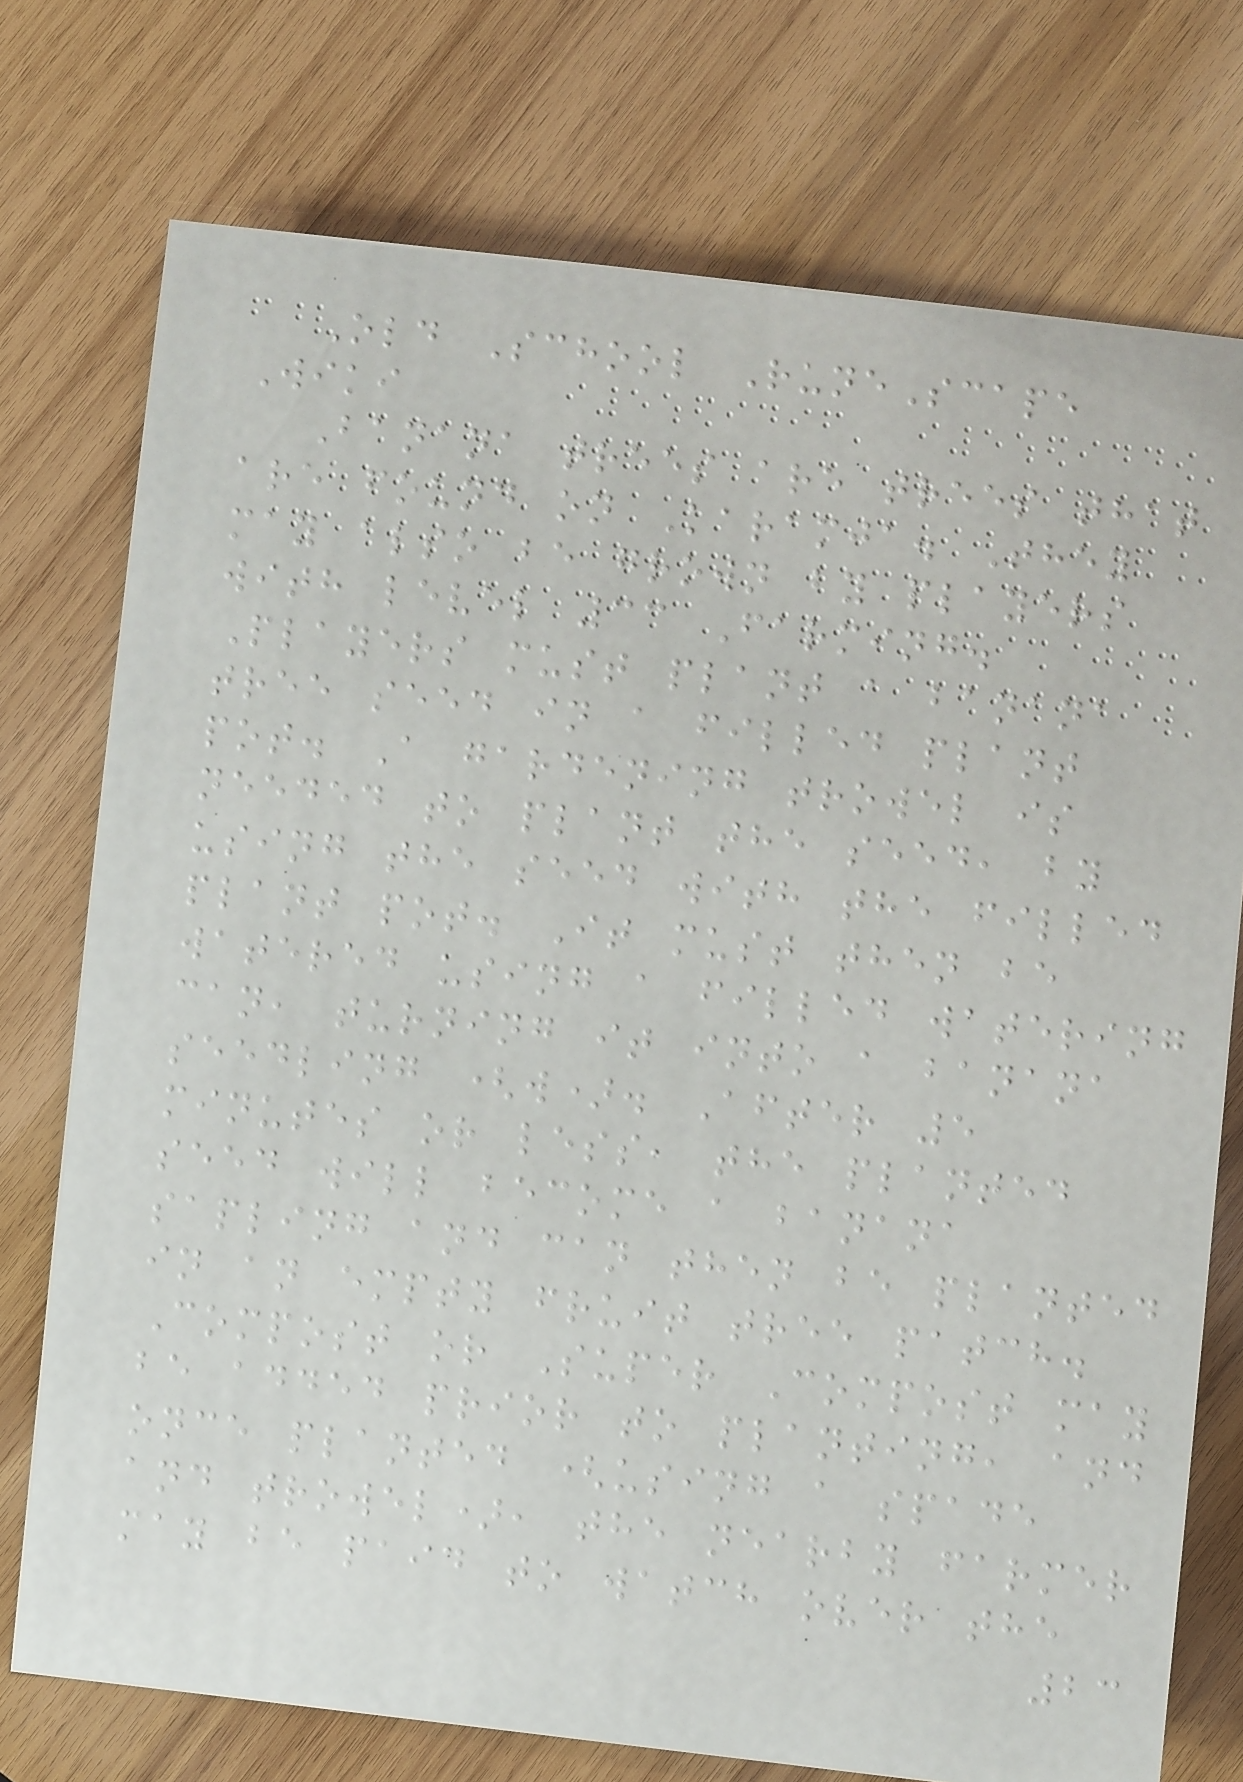Old School RuneScape
Wiki
Banana trees are trees that
are found on Karamja. They
may also be grown by players
with level 33 Farming.
Players must plant a banana
tree seed in a filled plant
pot. A gardening trowel is
needed to plant the seed, by
using the seed with the filled
plant pot. It must then be
watered using a filled watering
can, turning it into a banana
seedling (w). After 5
minutes or less, the planted
seed will become a banana
sapling and can then be planted
in an empty fruit tree patch.
Compost or Super Compost may
be added prior to planting, and
once planted (using a spade
and trowel), the nearby farmer
may be paid to watch over the
23
